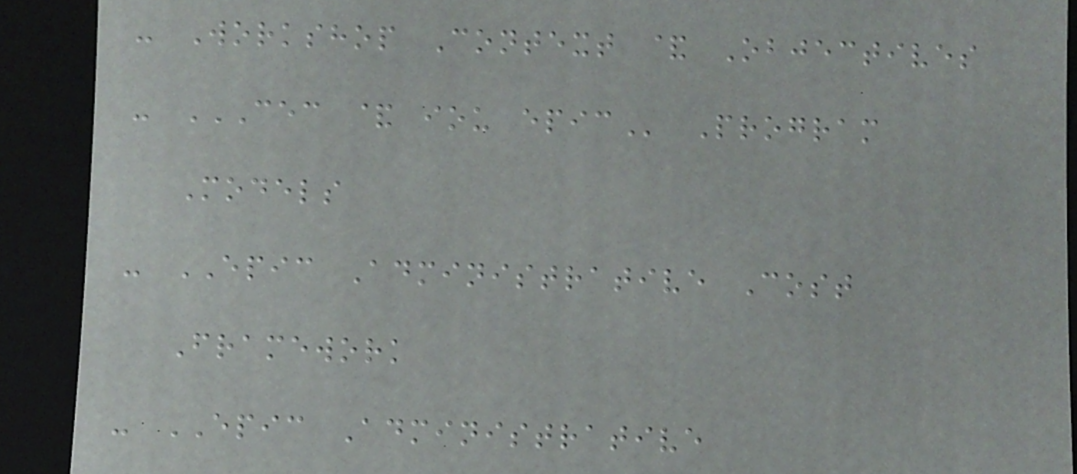- Workshop Context & Objectives
- CEC & IOU EPIC Program
Models
- EPIC Administrative Cost
Framework
- EPIC Administrative
